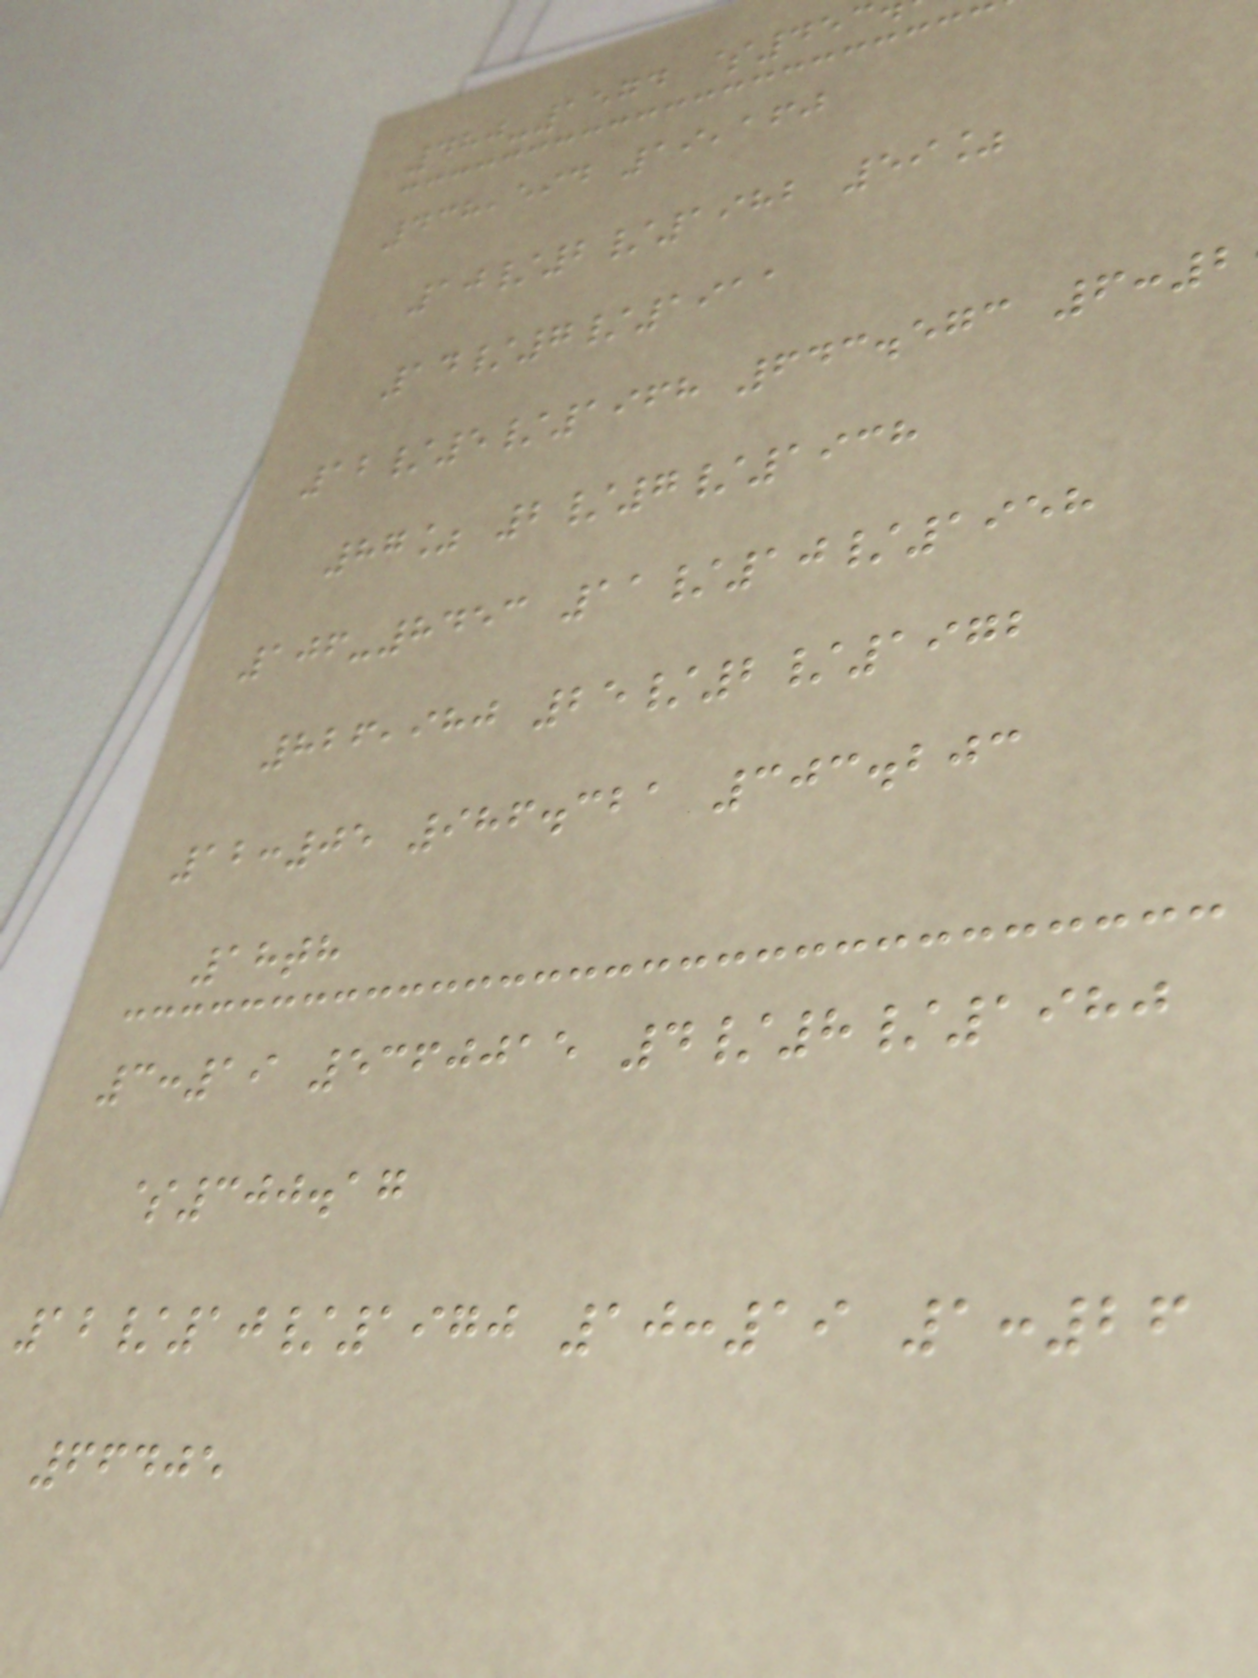480-1574 $453
438,594 19,160
10/2/1982 59%
14/7/1911
12/5/1968 643.573 6:2
87% 2/7/1938
106-8453 11/10/1958
826,980 25/2/1972
12:05 986.321 303.203
18th
3:19 5360015 4/8/1980
$300.17
12/10/1970 10:19 1:26
66405
